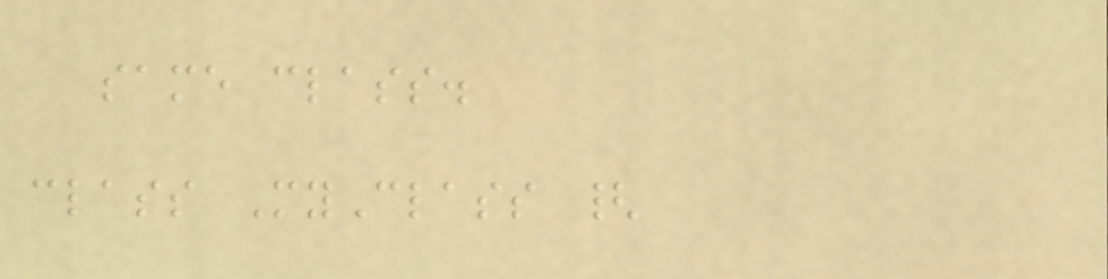same class.
class MyClass {
